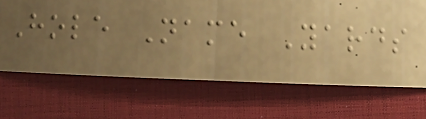Hole Name Yards
